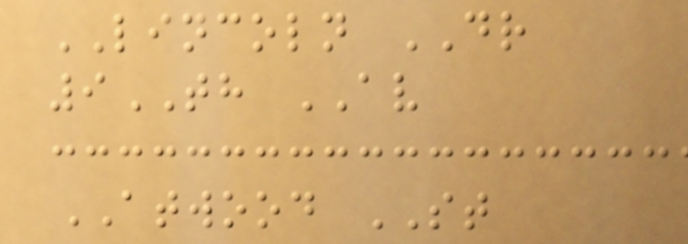LINCOLN DR
9TH AV
ATWOOD ST
